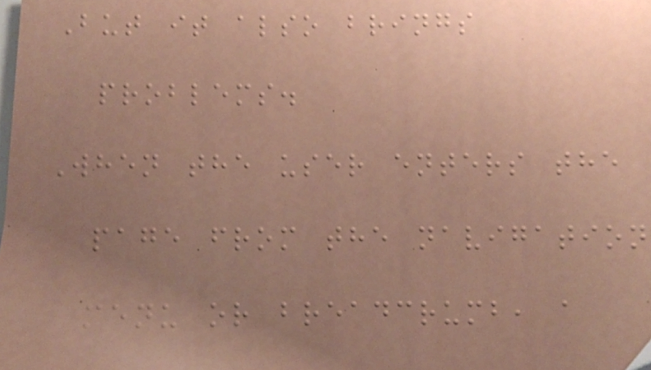But it also brings
problems.
When the user enters the
page from the navigation
menu or breadcrumb, a
